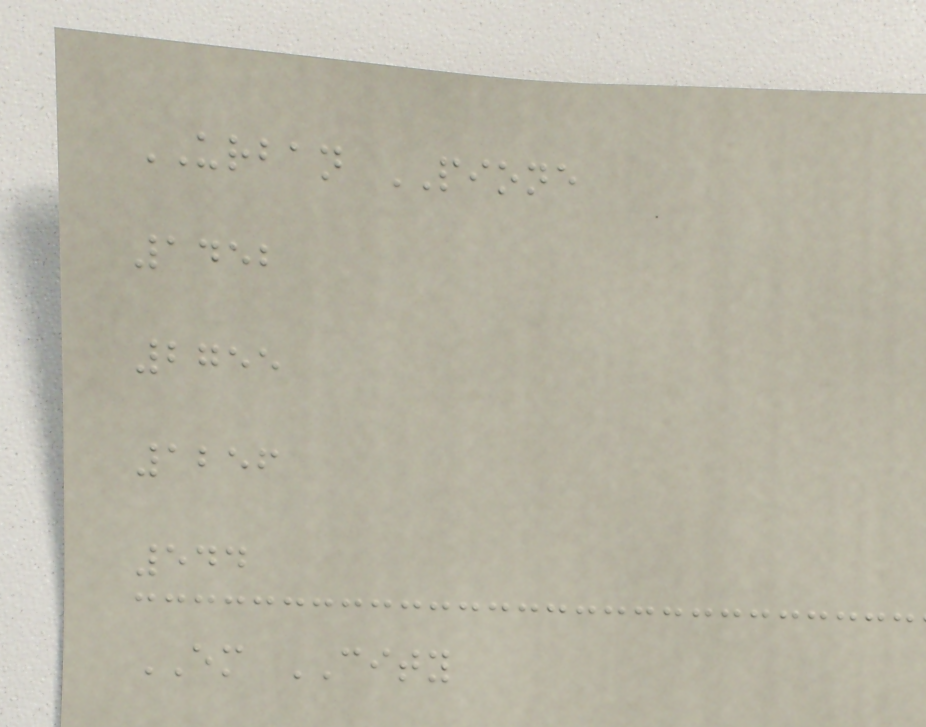URBAN PIONE
1452
2755
1256
544
EM CITY
